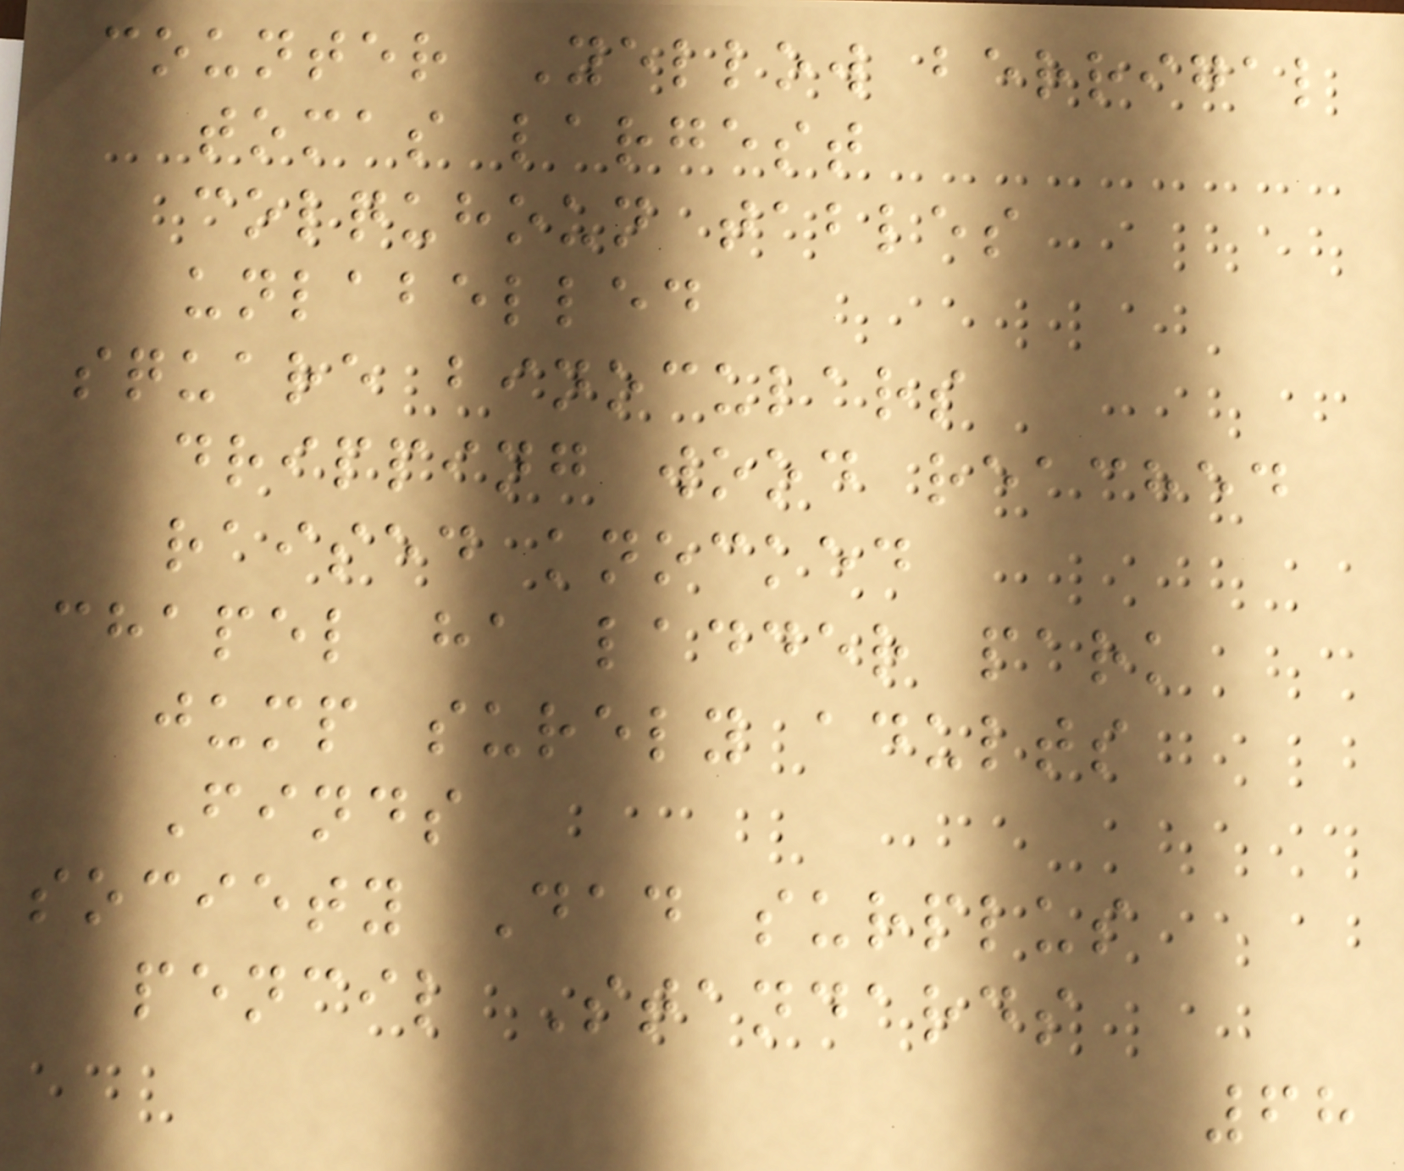counter Yellow berrigal
tomas largest
colquhoun tables
unlabelled
square binoculars
dripping wood reached
raised knocked
chapel ha ladder park
jump surely adults
Finds
society Dad surplus
pencil Standards
68
